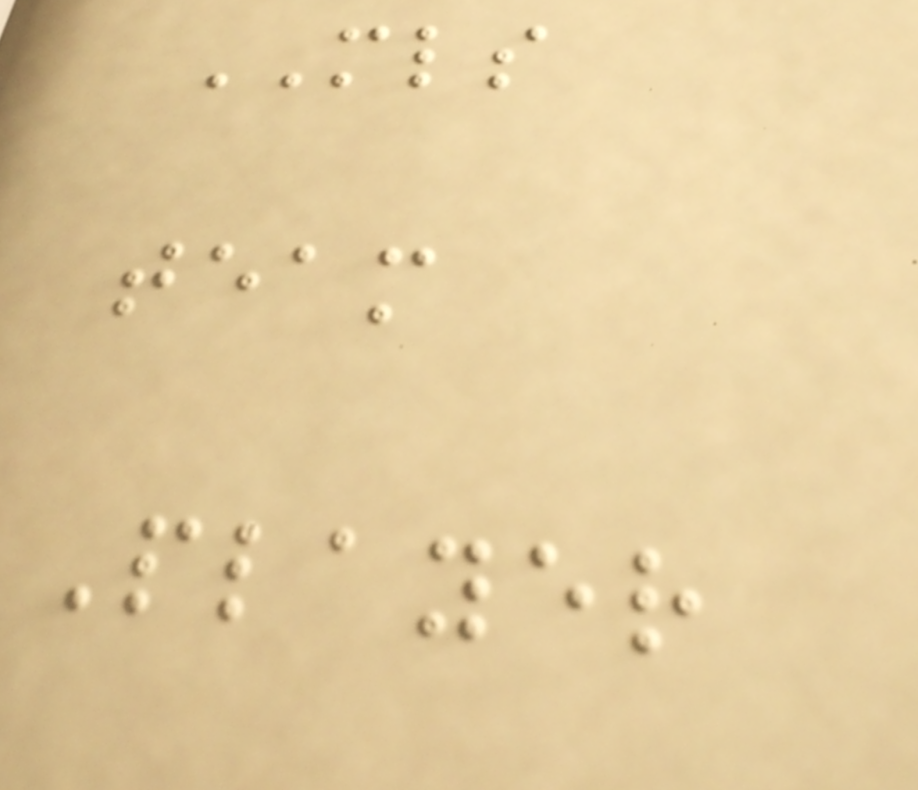MLS
team
Player
